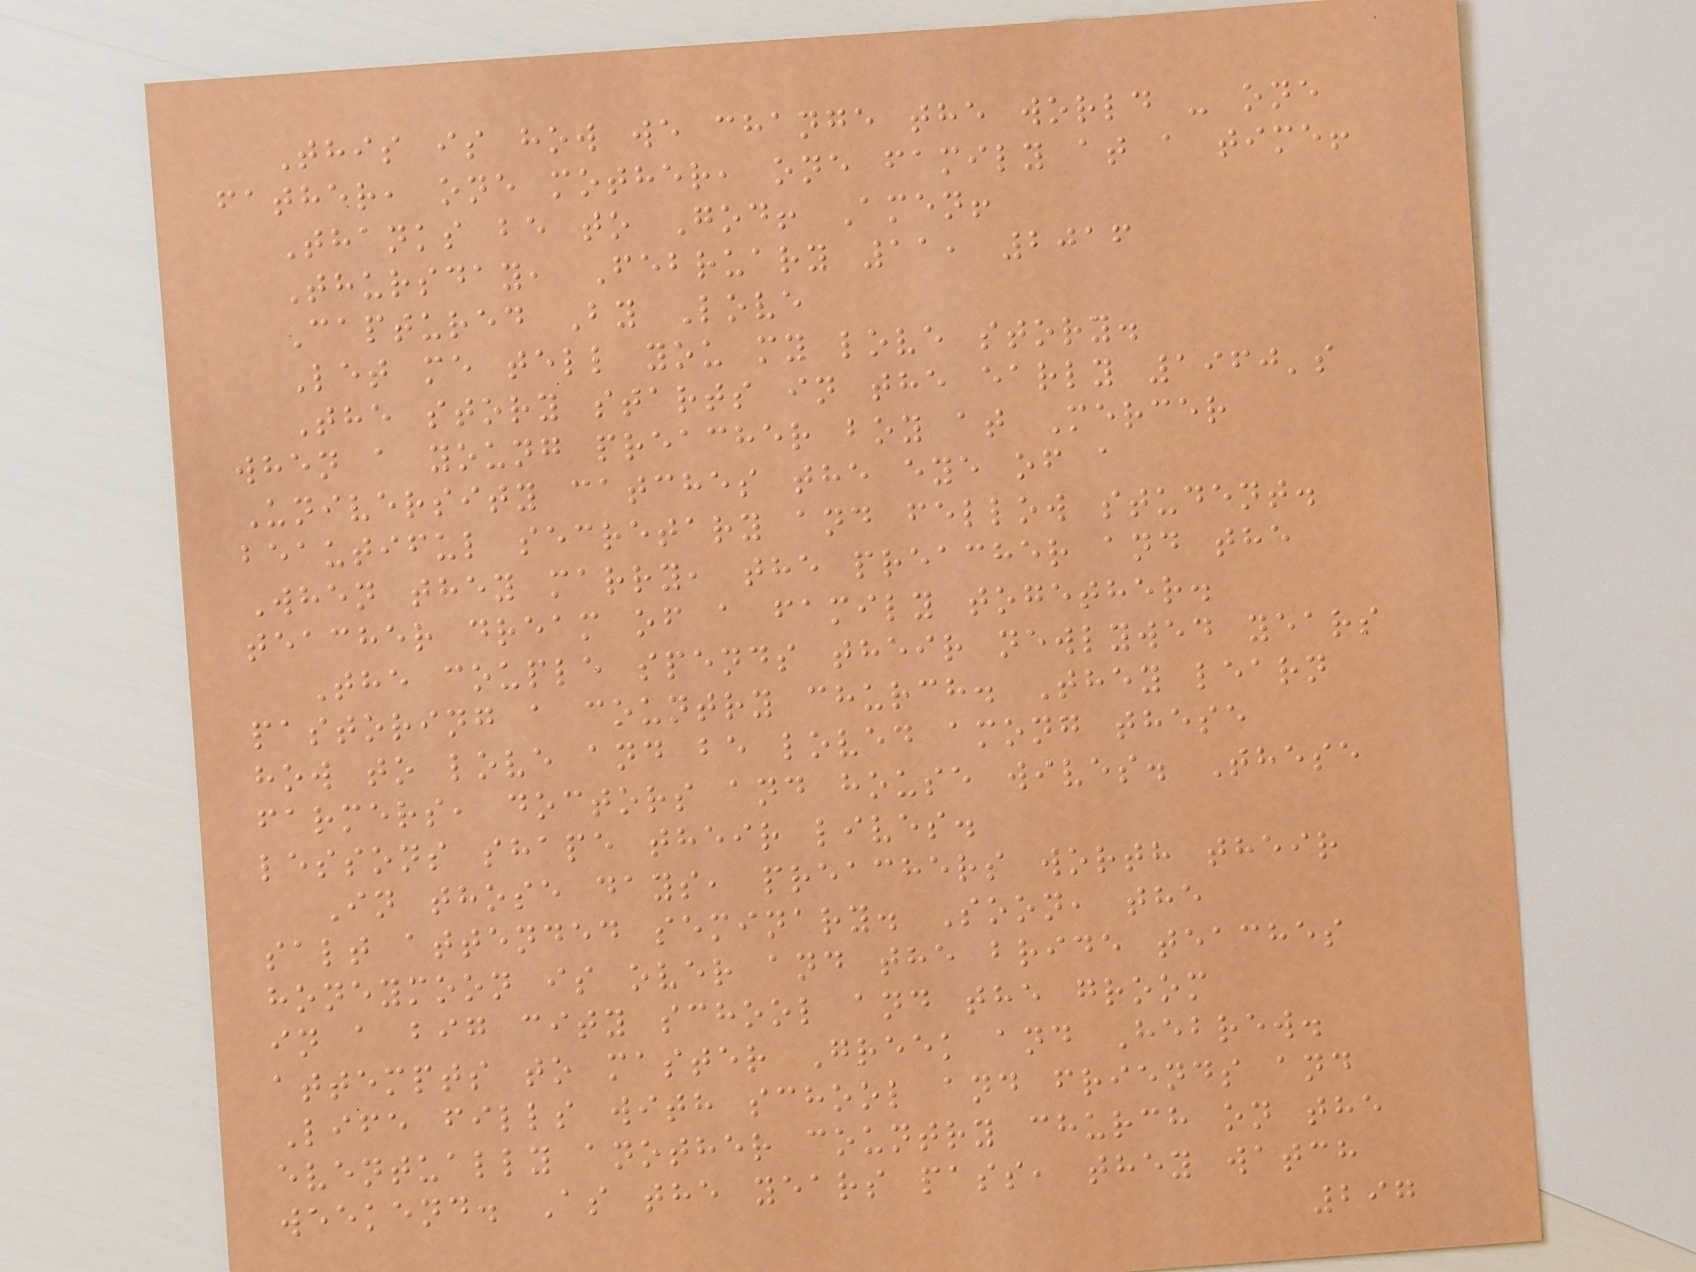This is how we change the world - one
father, one mother, one family at a time!
Thanks be to God! Amen!
Thursday, February 11, 2016
Captured By Love
Let me tell you my love story.
The story starts in the early 1960's
when a young preacher boy at Mercer
University catches the eye of a
beautiful secretary and fellow student.
When they marry, the preacher and the
teacher dream of a family together.
The couple spends their newlywed years
pastoring a country church. They learn
how to love and be loved among these
farmers, doctors and house wives. These
lessons shape their lives.
In those days, preachers worth their
salt attended seminary. Soon, the
honeymoon is over and the bride teaches
in a big city school and the groom
attempts to master Greek and Hebrew.
Life fills with school and friends and
eventually another country church on the
weekend. As the years pass, they watch
297
